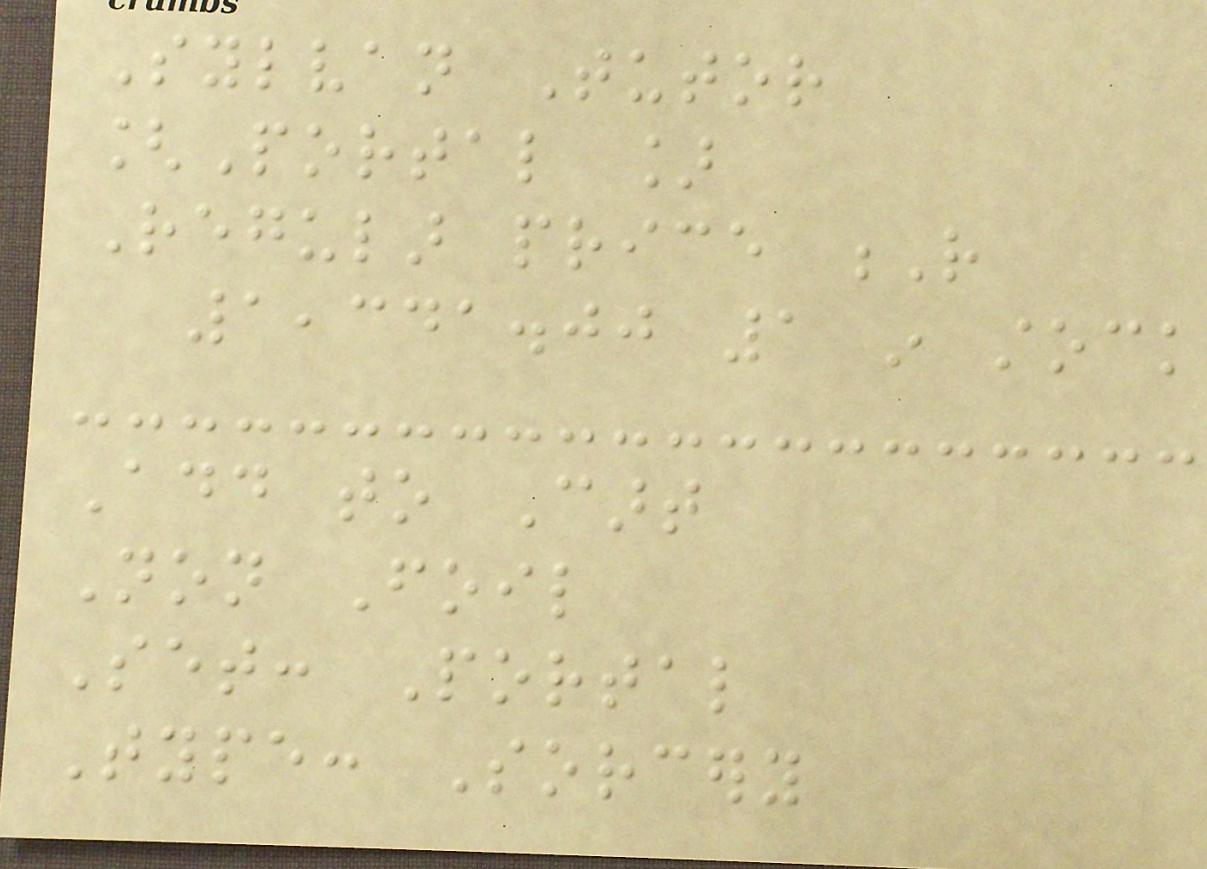Sylvan Tutor
[Portal ]
Regular price R
1,341.00 1 in stock
Add to Cart
Non Foil
Set: Portal
Type: Sorcery
